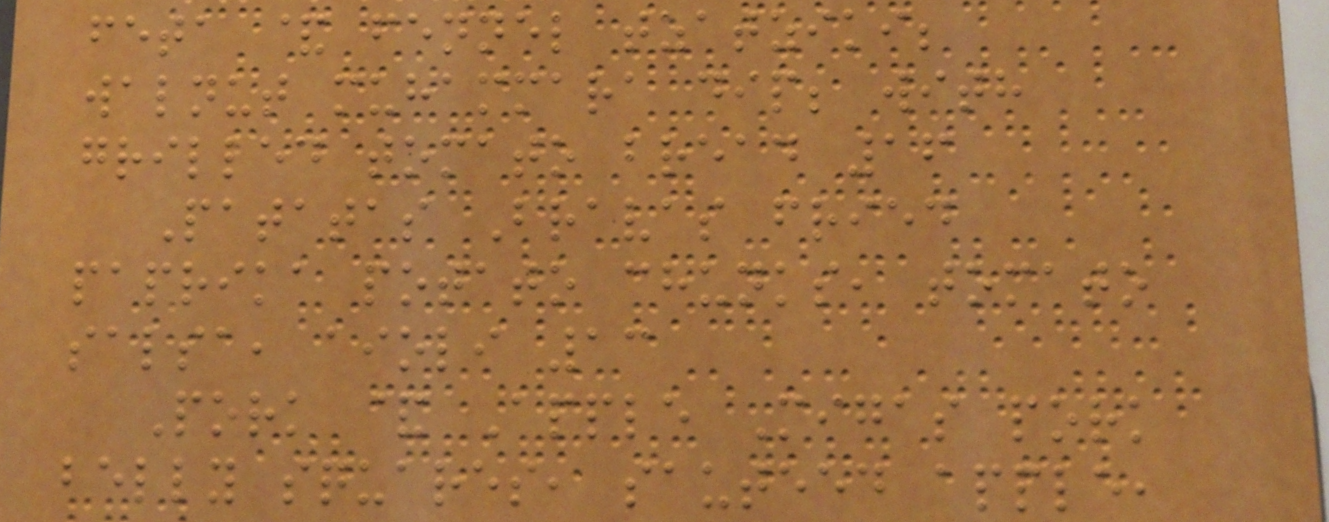feta & fennel tzatziki;
walnut muhammara dip; with
grilled tomato bread 16
Patatas Bravas fried
paprika potato chunks, tomato
salsa, aioli 13
Pork & Apple Migas pork
belly squares, sauteed apple,
